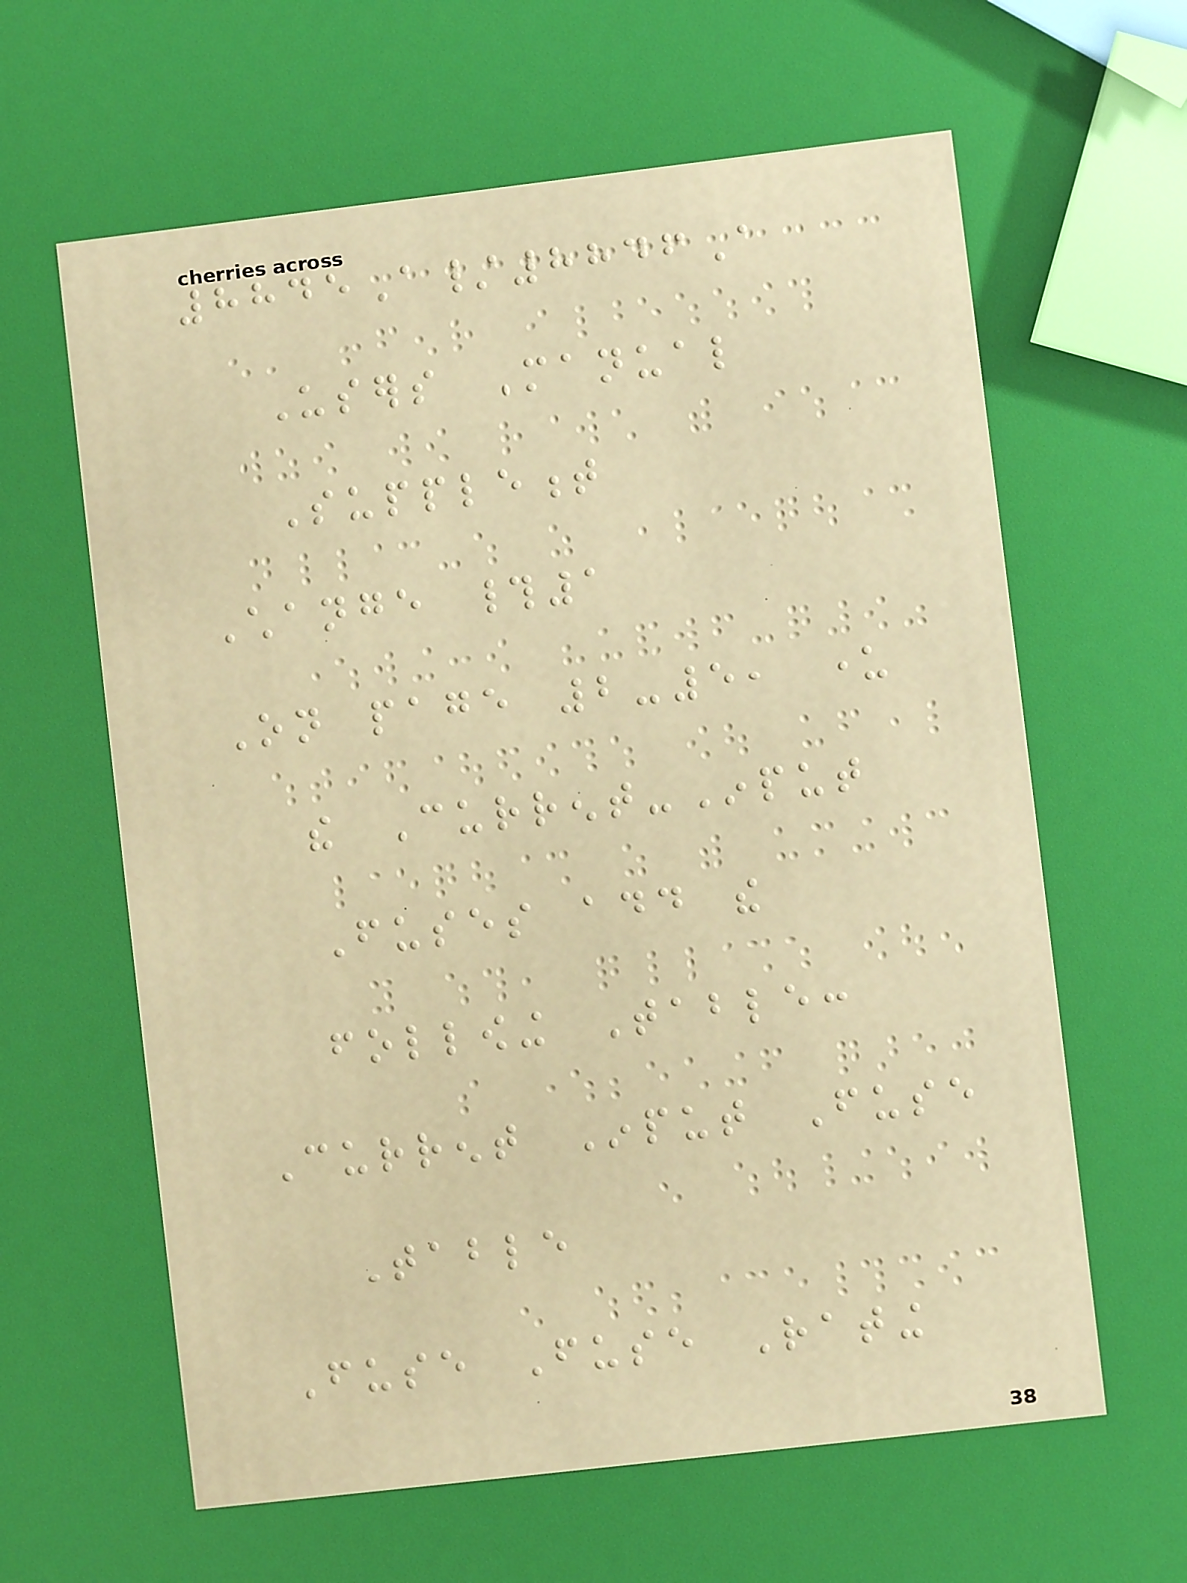8845A/8846A
Users Manual
Supplement
Change #1
On page 2-5, under
the Current-Input
Fuses add the
following Table:
Current Input Fuse
Table
Fuse Fuse Rating
